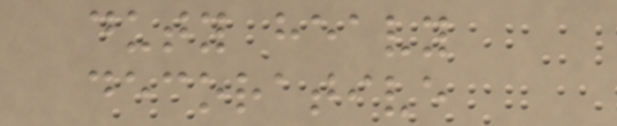duty heavy
decorative
